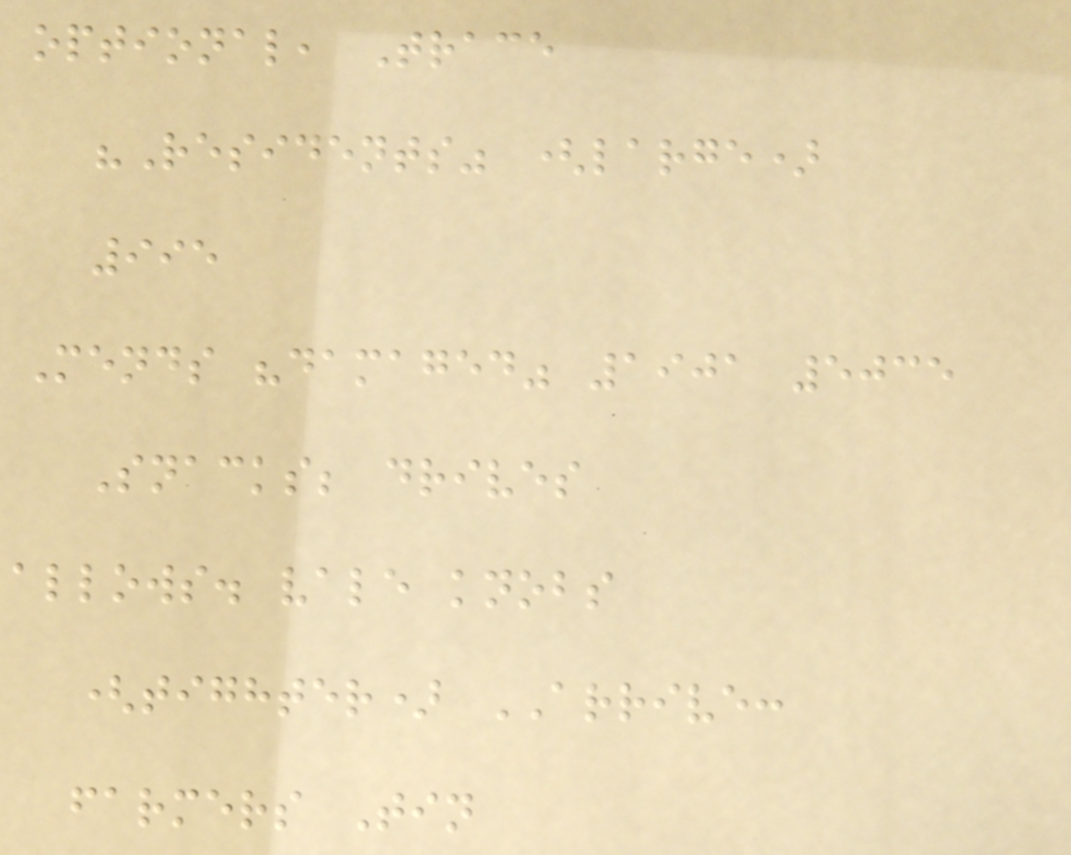optional, Trace
"Residents" (large)
995
Mends "damaged" 1901 5035
Snacks; drives
allows. vale knobs
(tighter) ARRIVE:
farmers Tin
